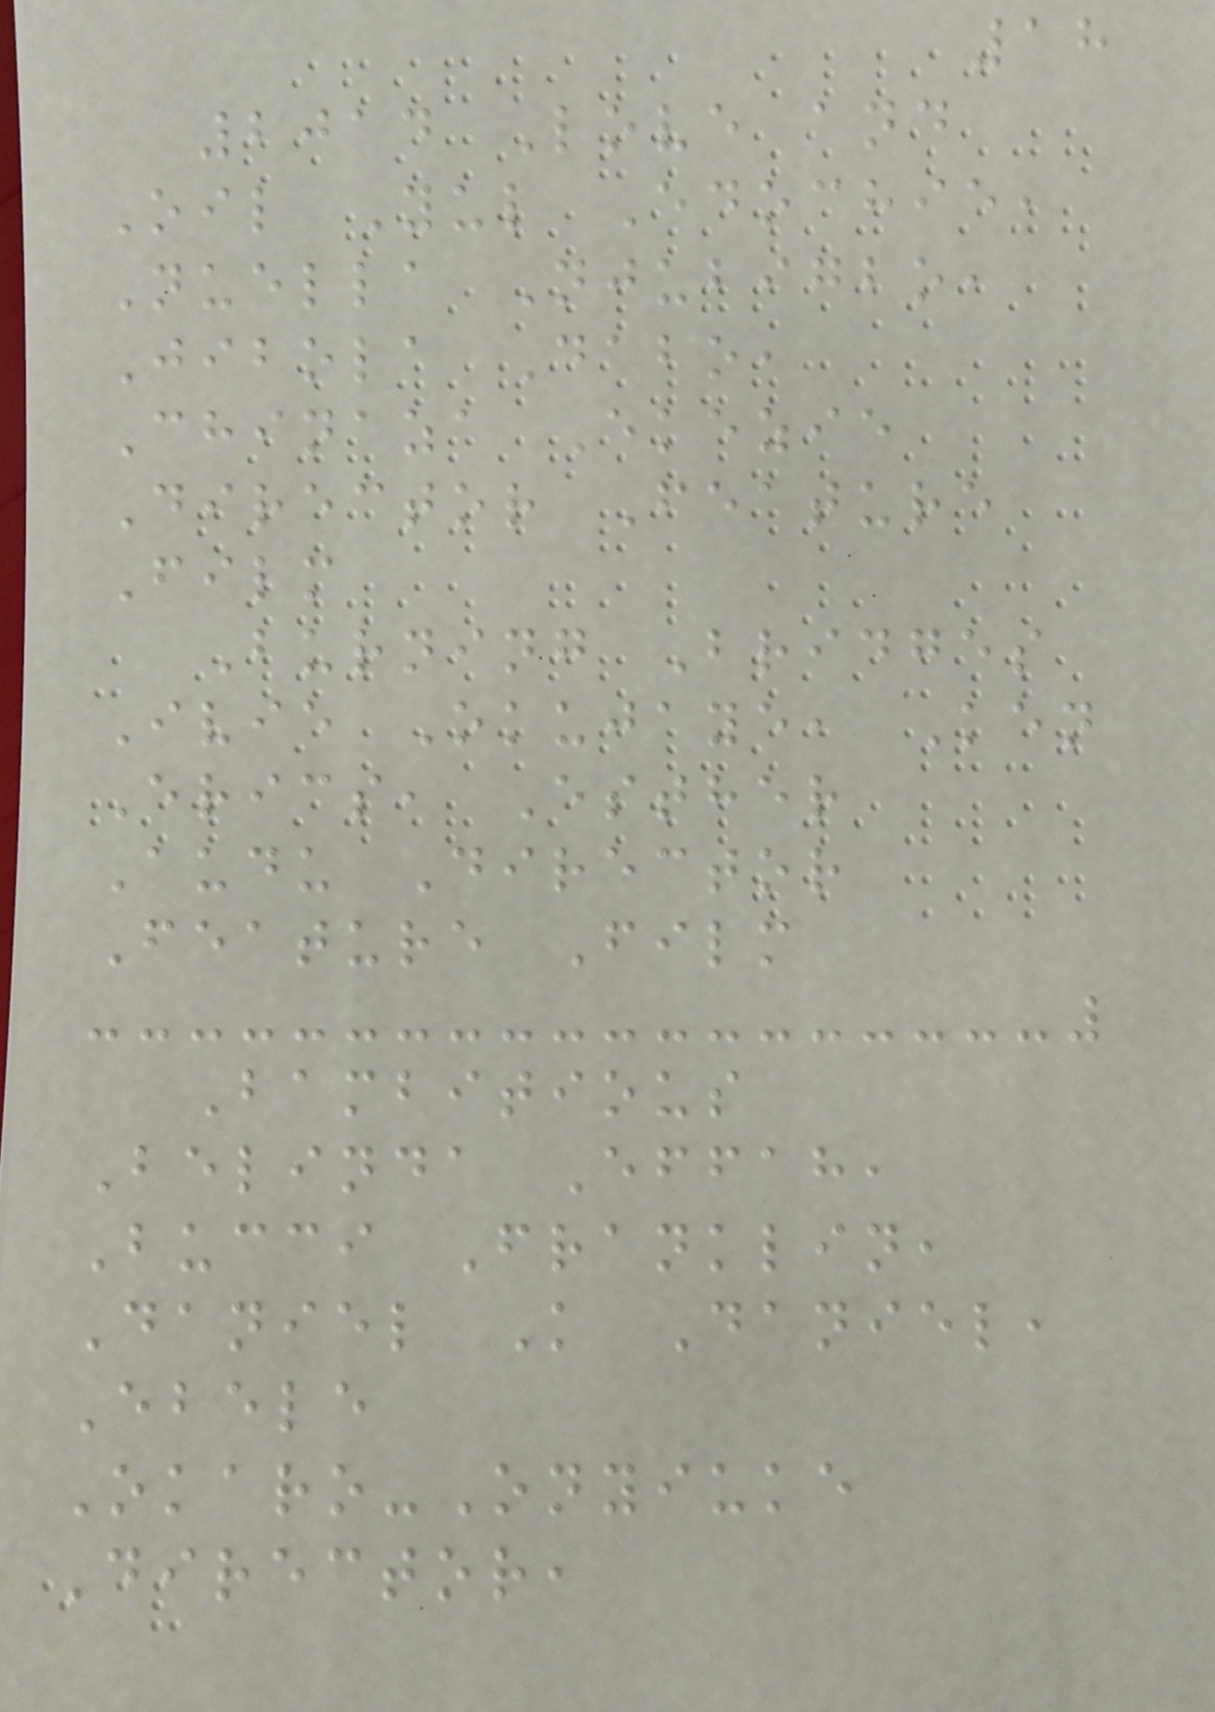18
2014 Love and
Oil Yul Edochie,
Nuella Njubigbo,
Jibola Dabo,
Chinaza Ekezie
Director Feature
Film
Burning Bridges
Ivie Okujaye, Ken
Erics, Esther
Audu Director
Feature Film
Bambitious
Belinda Effah,
Bucci Franklin,
Daniel K Daniel,
Ebele
Okaro-Onyiuke
Director,
